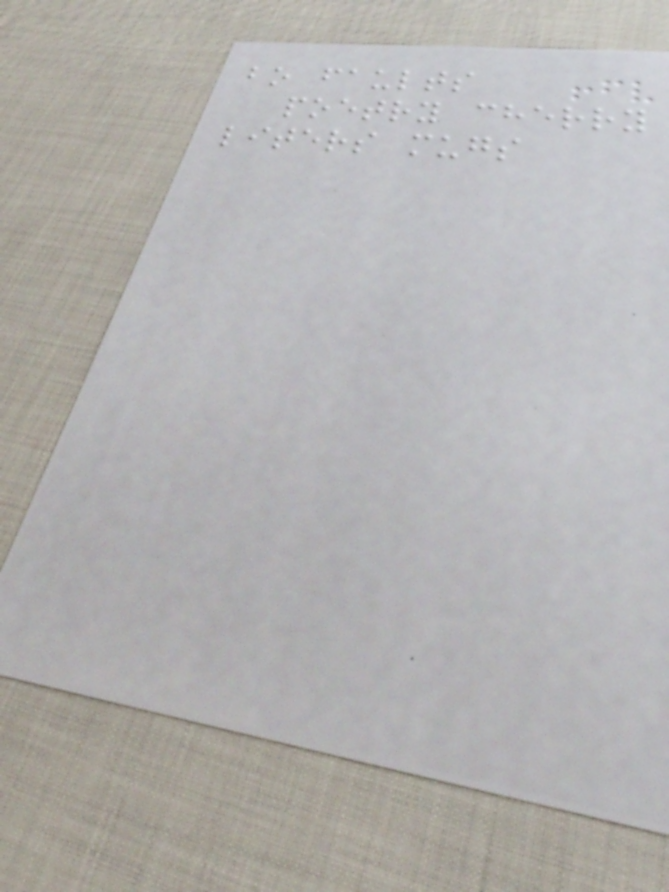bo faults
poetry cherry
liters mugs
